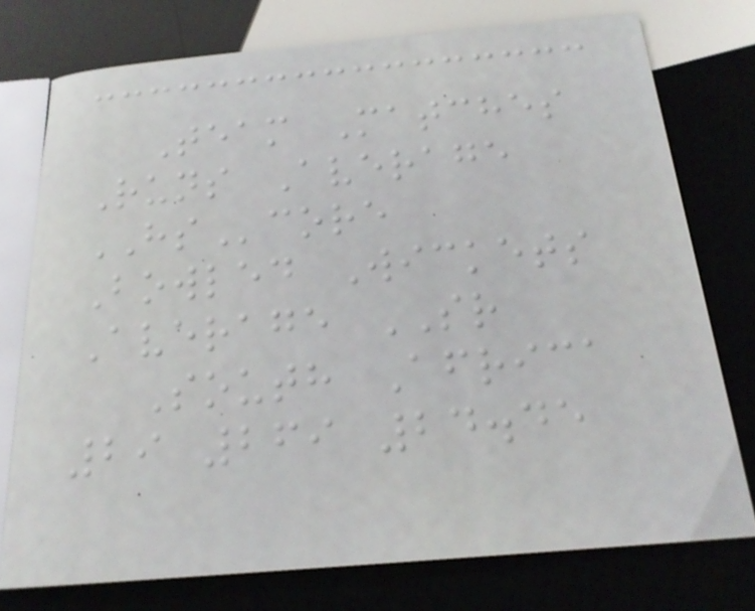Team Matches
Runs Average
HScore
Bowled Wickets
Average SR
South Africa
29 269 24.45
